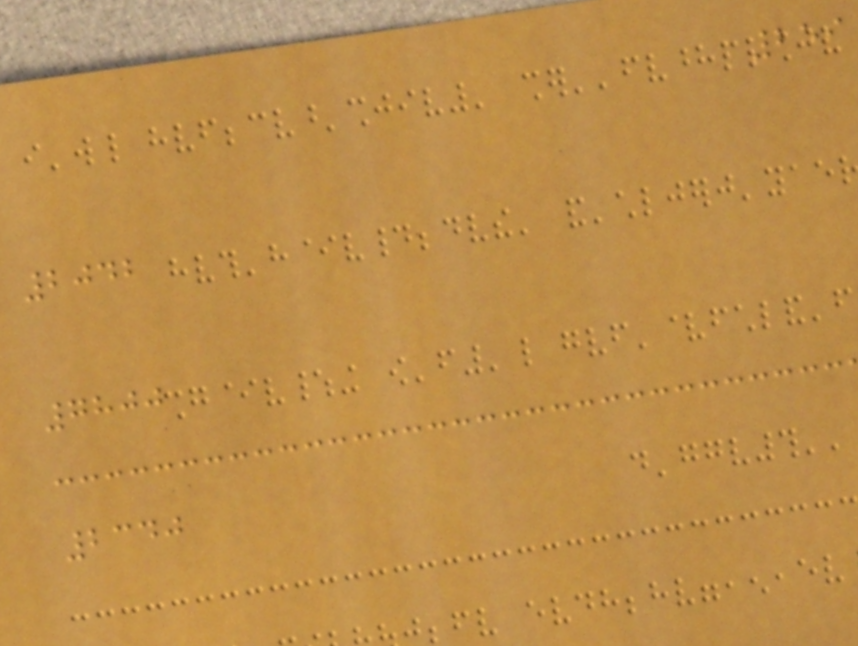259
2042
7800
2340
